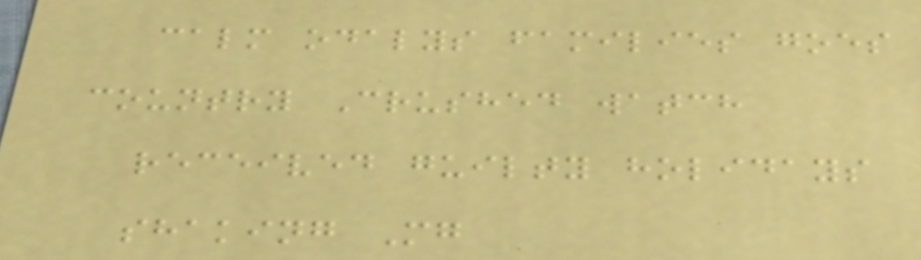calm odalys families goes
country Crushed watch
received guilty holidays
shaking Mg
